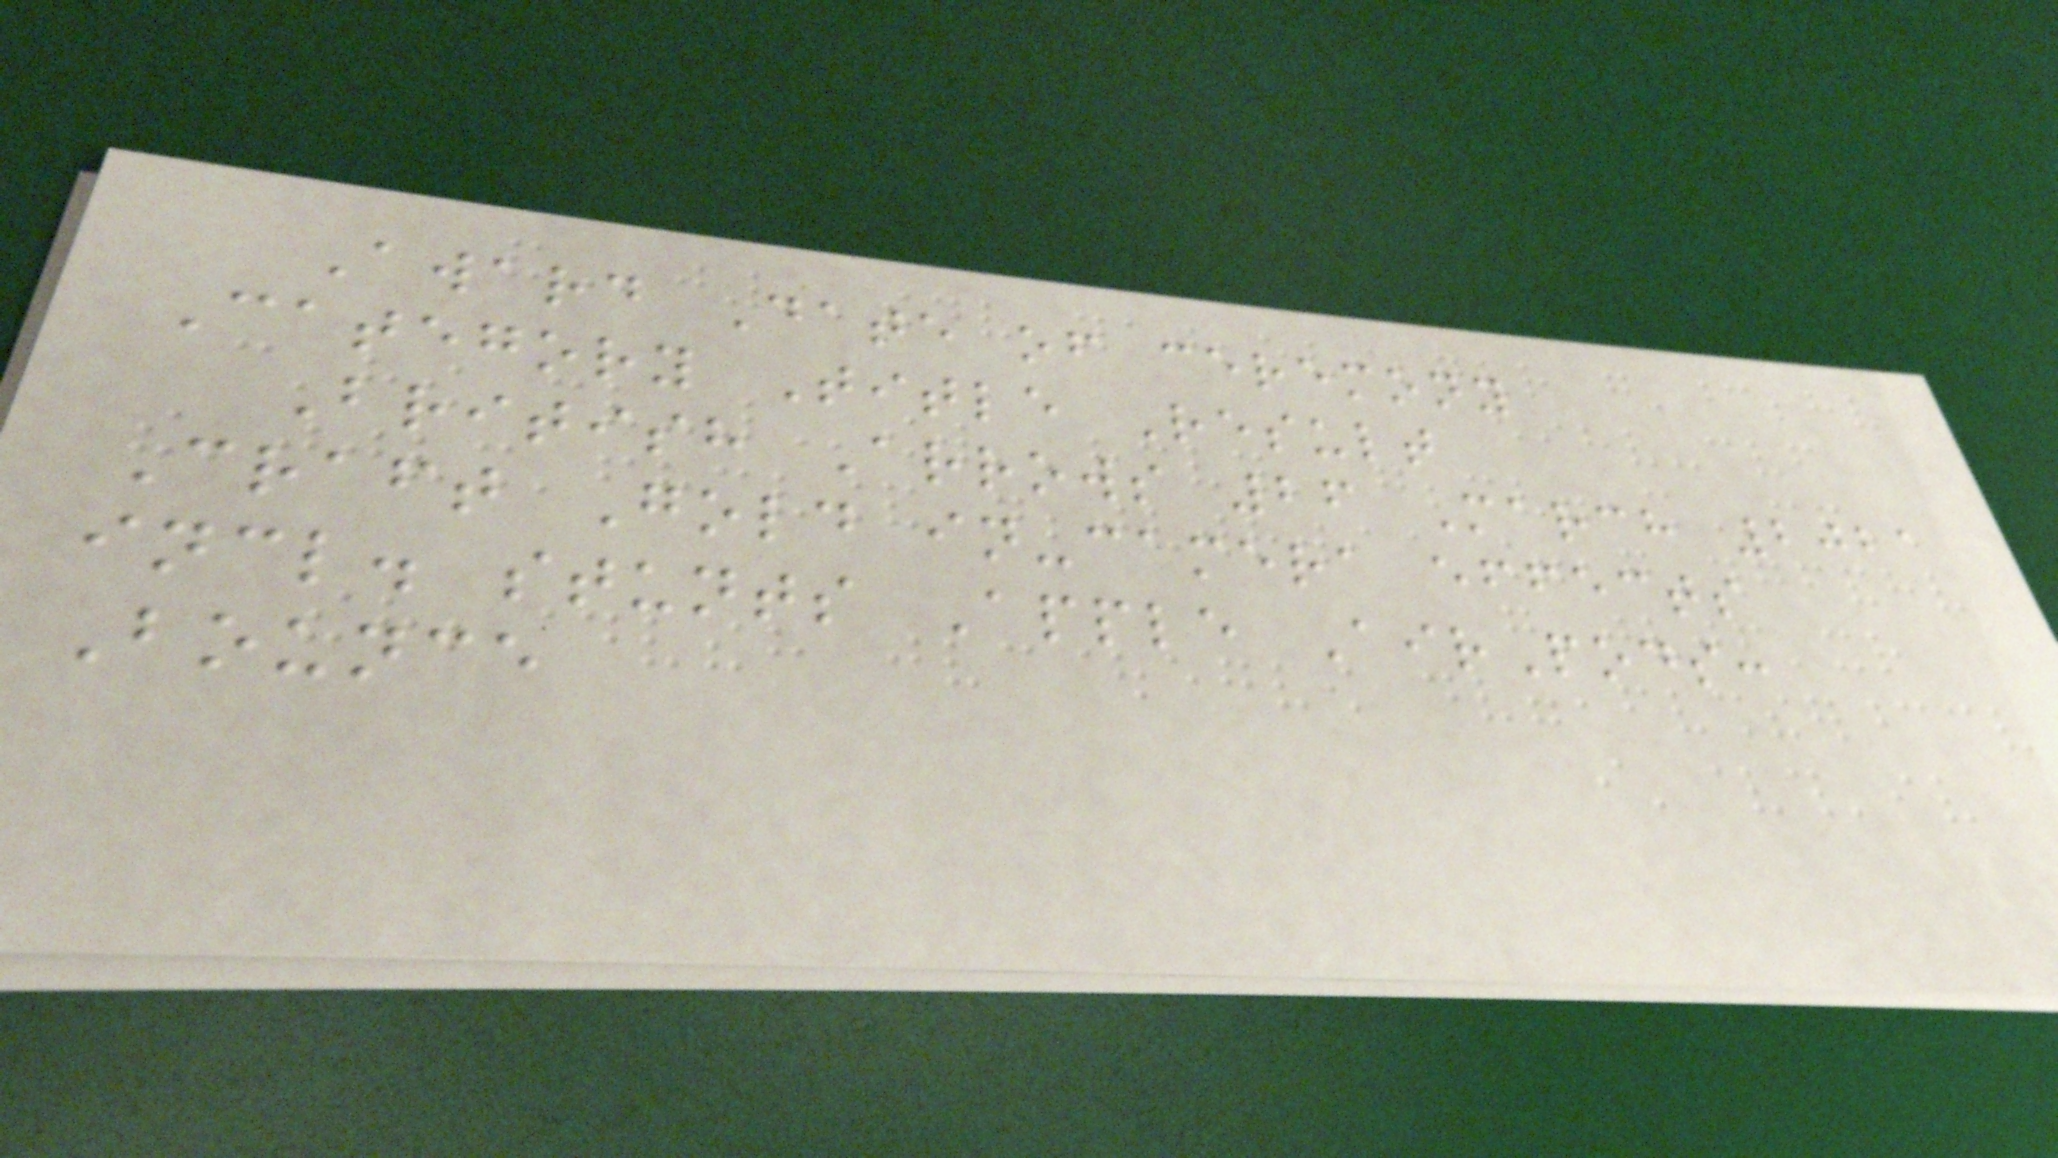Award Date of ceremony
Category Title Result
British Arrows 26 March 2021
Craft Gold in-camera effects
incl. stunts Apple AirPods:
Bounce
